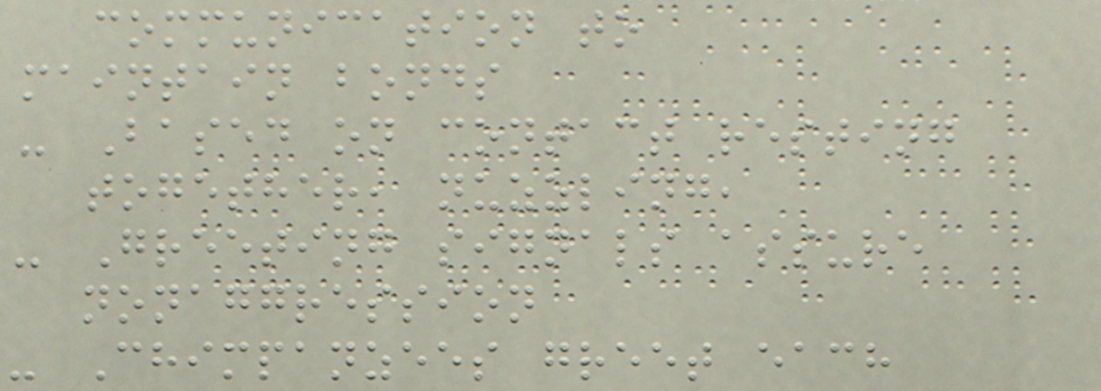communication to
maintain bonds
- Based on contact resting
together, nuzzling,
- Greeting signals assure
nonaggression
- Chimpanzees greet each
